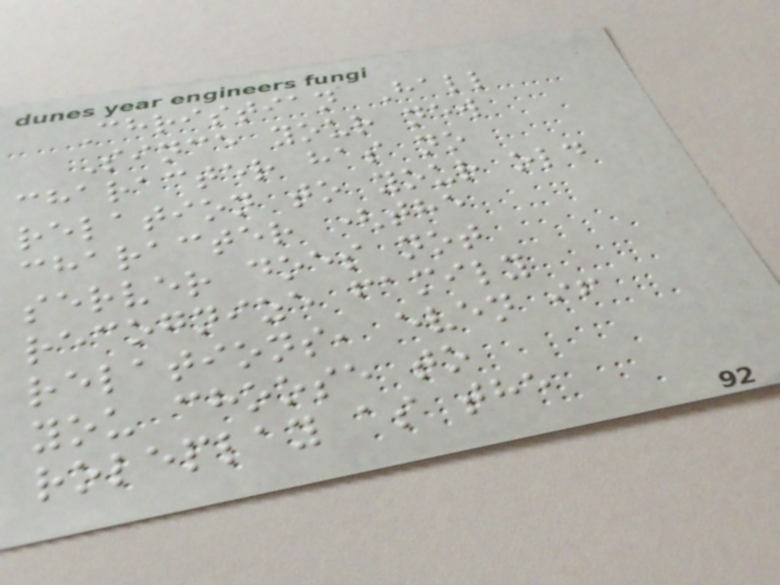Christian Hall
Since your new
character has no
relation to your old
character (the
server does not
recognize family
relations, even if
you choose to
roleplay as the
